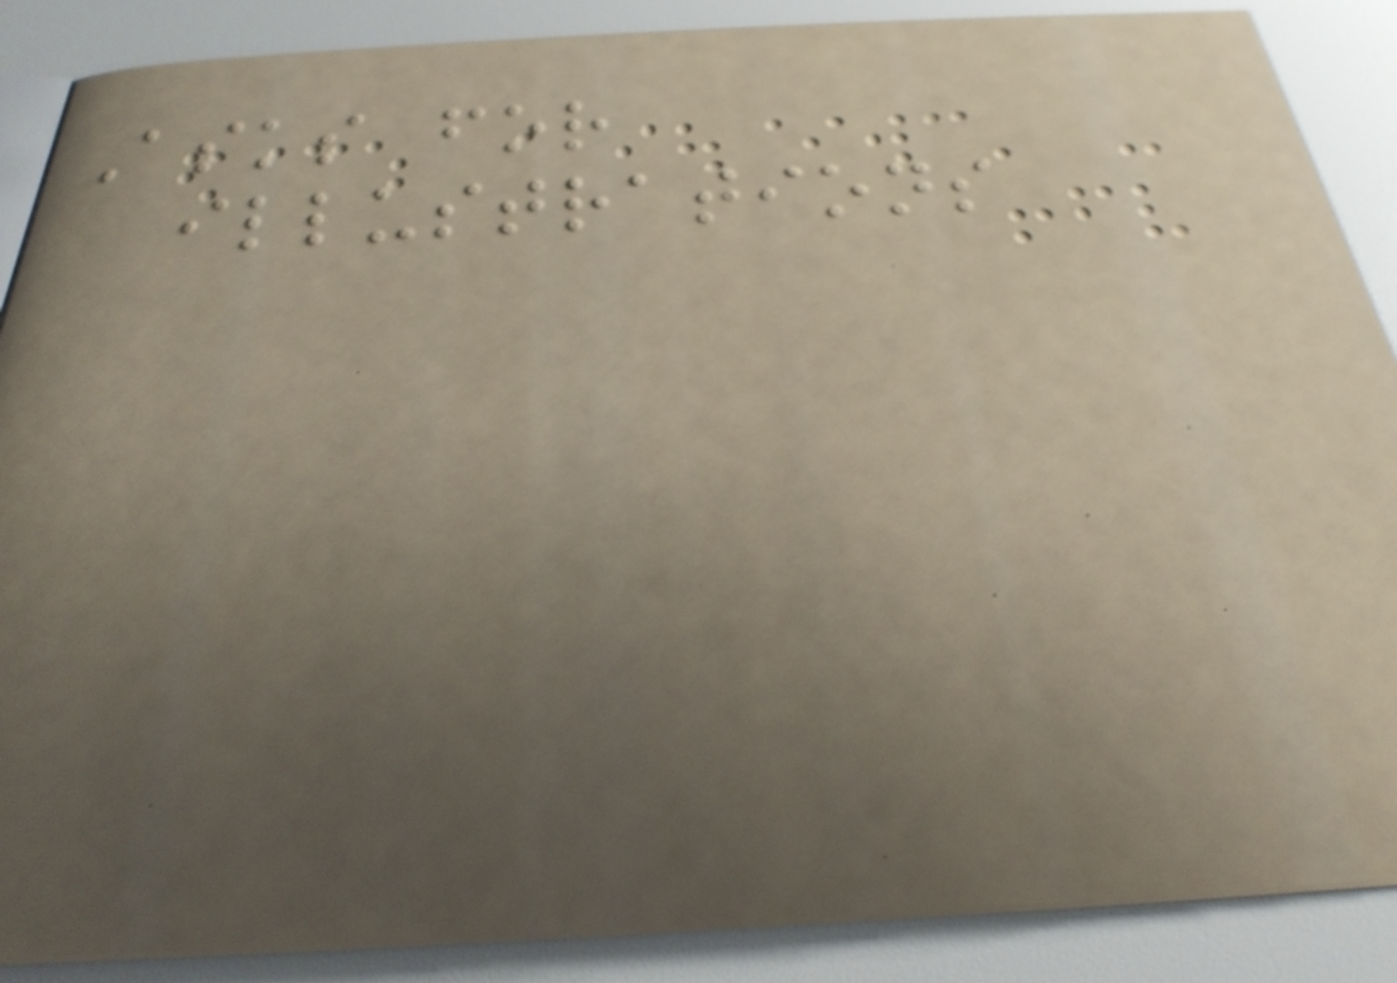Asks for
illustrations
